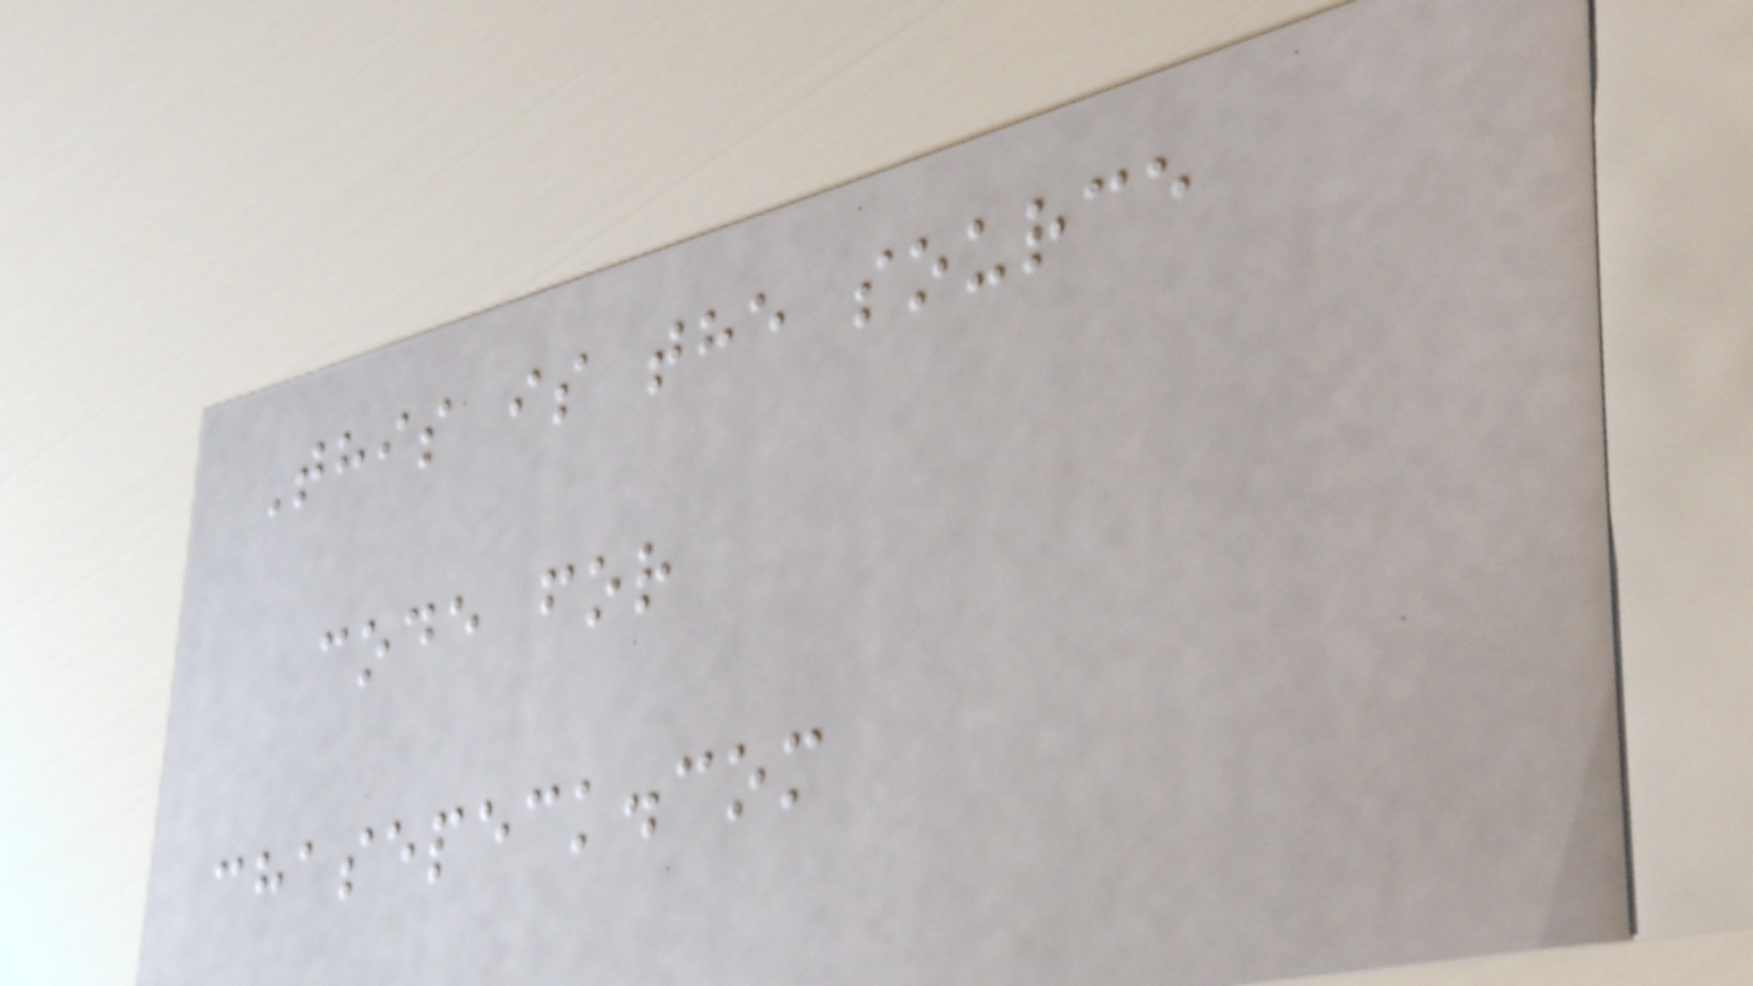This is the source
code for
chasepeck.com
